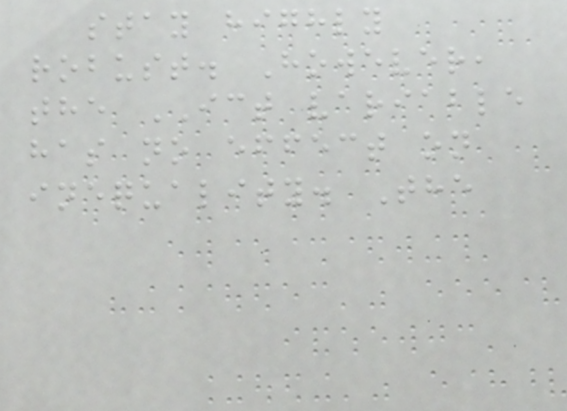stay highly
robust. However,
the ICT variable
has no effect on
inequality. The
